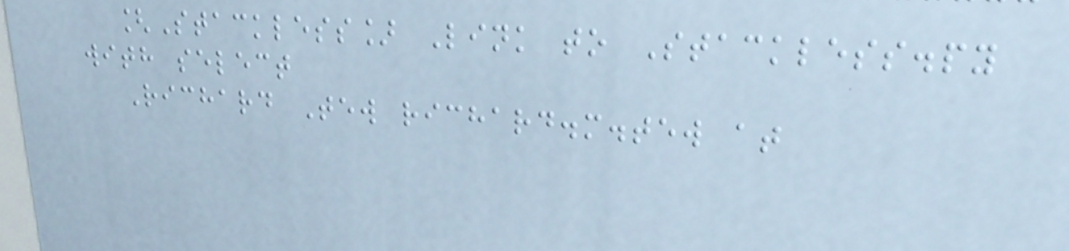[Stackless] Link to Stackless.py
with select
Richard Tew richard.m.tew at
